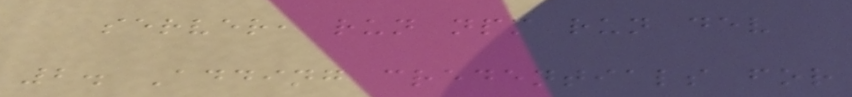server, run npm run dev
2. Adding credentials for
